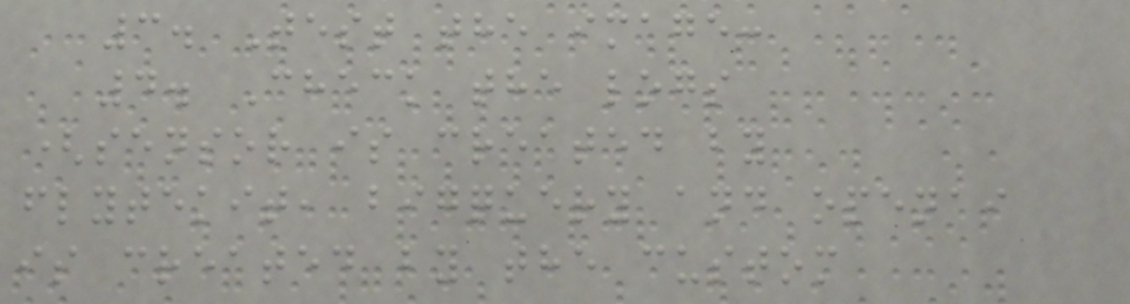3. Test the image:
4. Check the logs
(sensor is created by
flytekit, bigquery and openai
is created by the custom
